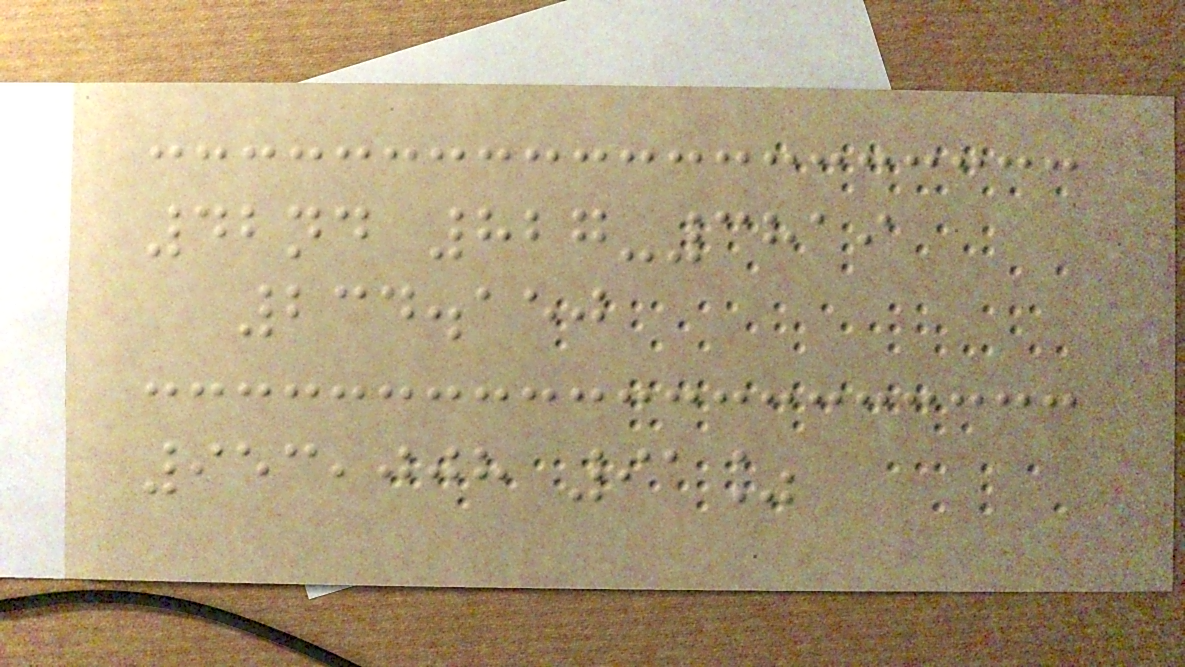42nd 827-3819
234.150
953,008 91%
